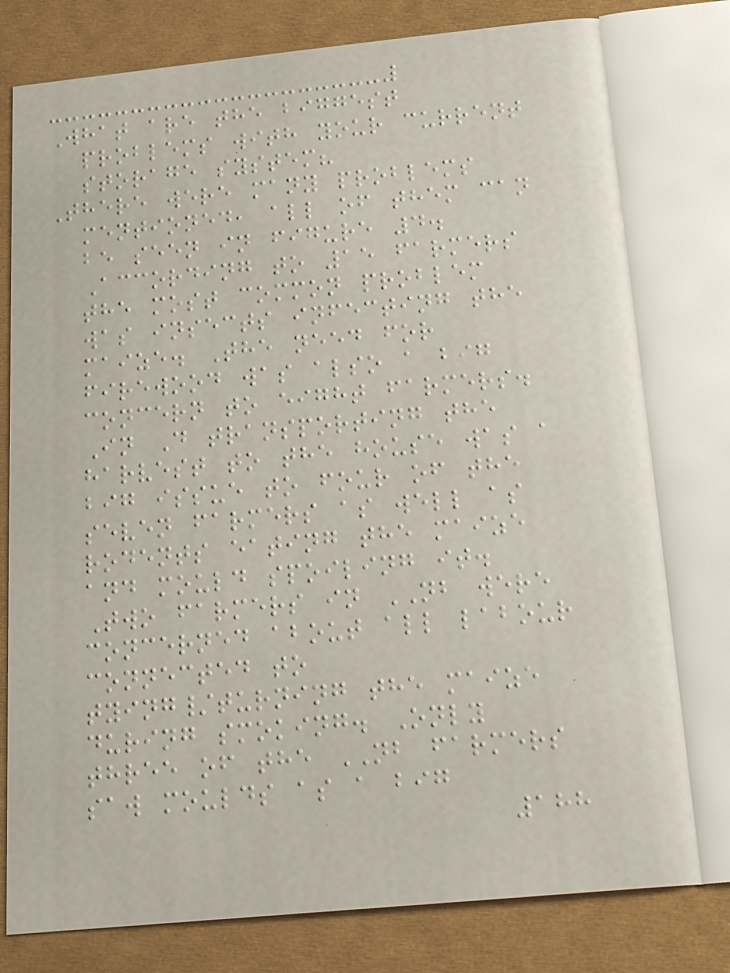What are the biggest
problems with your current
storage system?
There were many problems
mentioned, all of them can
be seen in figure 4.
According to 15 farmers
the most common problem
was insects infecting the
maize. The need for
firewood was also a big
concern to eight farmers.
In D transporting the
harvest to the house was a
big issue to four of the
seven farmers as well as
rodents eating the maize
and mould spoiling it.
Two farmers in NB were
concerned about all labour
connected to
tying/turning the maize
during smoking. Only
three of the NB farmers
saw moulds as a big
188
